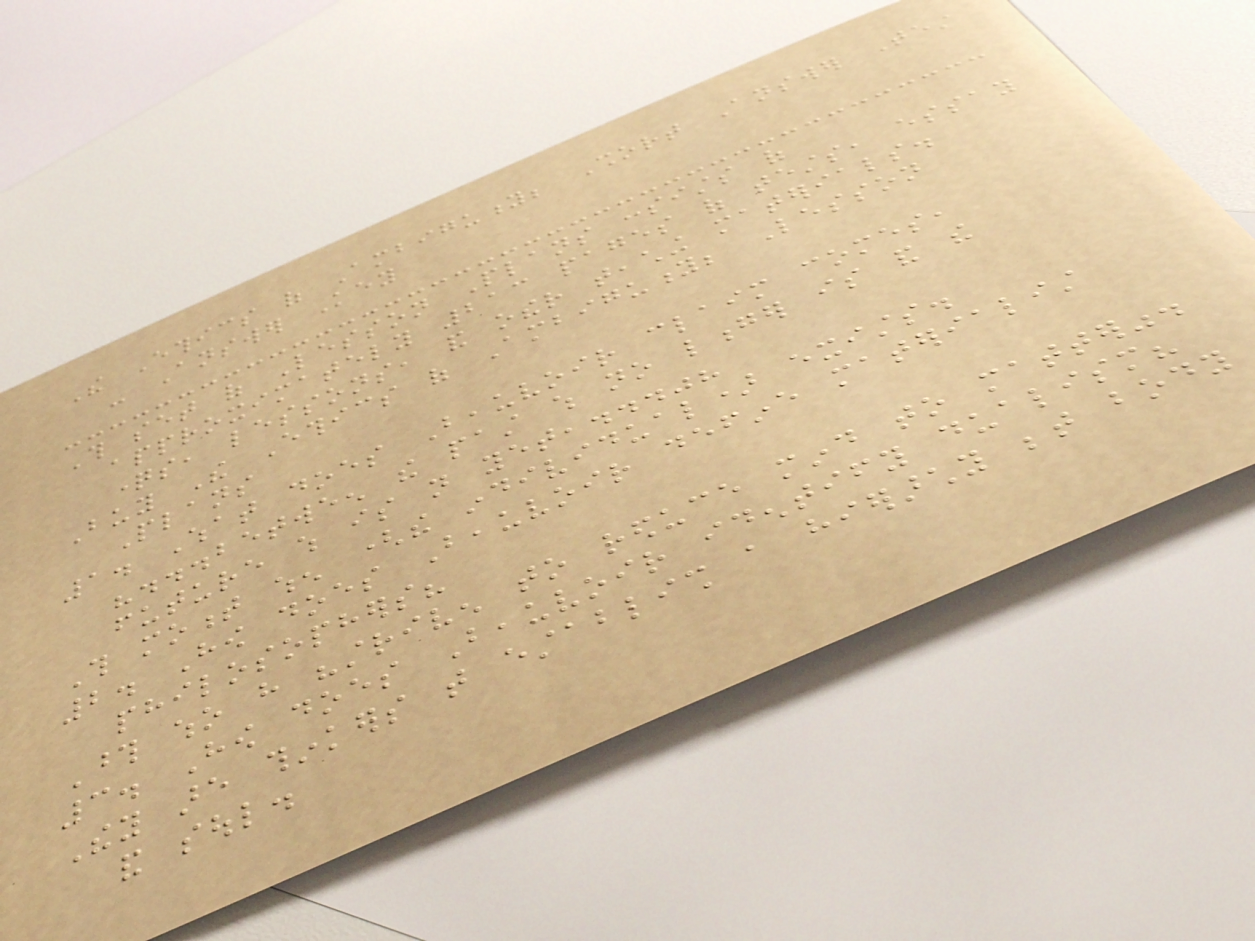The Ethics of Ambiguity; Short Answer Test
- Answer Key
This set of Lesson Plans consists of
approximately 213 pages of tests, essay
questions, lessons, and other teaching materials.
Buy The Ethics of Ambiguity; Lesson
Plans
1. What does Beauvoir claim comes,
"...between the past which no longer is and the
future which is not yet,..."?
This moment when (the individual) exists.
2. How does Beauvoir define materialist
philosophers?
Those who have "striven to reduce mind to matter".
3. How does Beauvoir identify dualism?
They are thinkers that establish a hierarchy between body
and soul.
